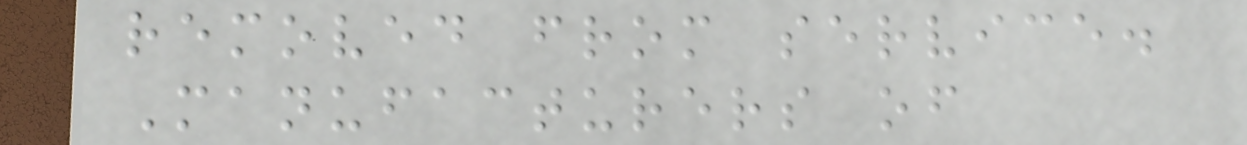removed from service.
Manufacturers of
